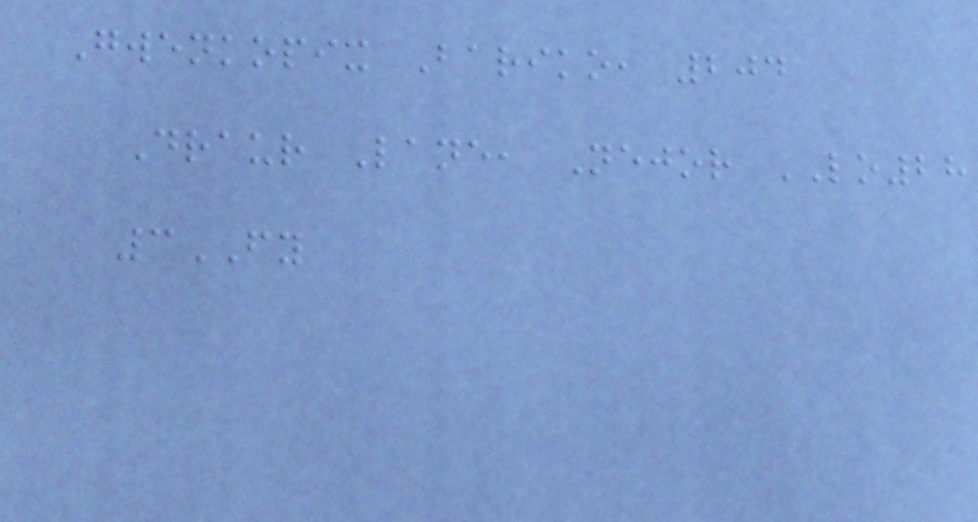Gwenkopix Bariko, 204
Draur Lane, Nejor LO28
3FY
